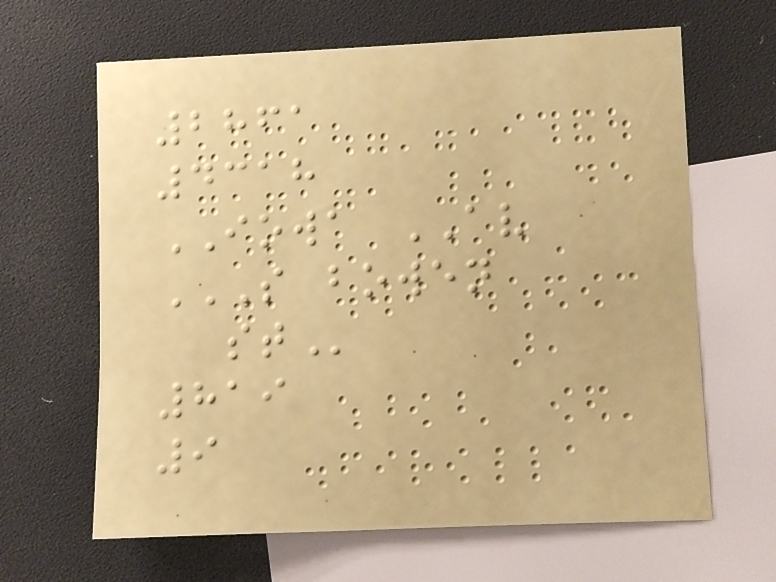2861
4318
IOWA AV
S BOWEN
ST
819
9
